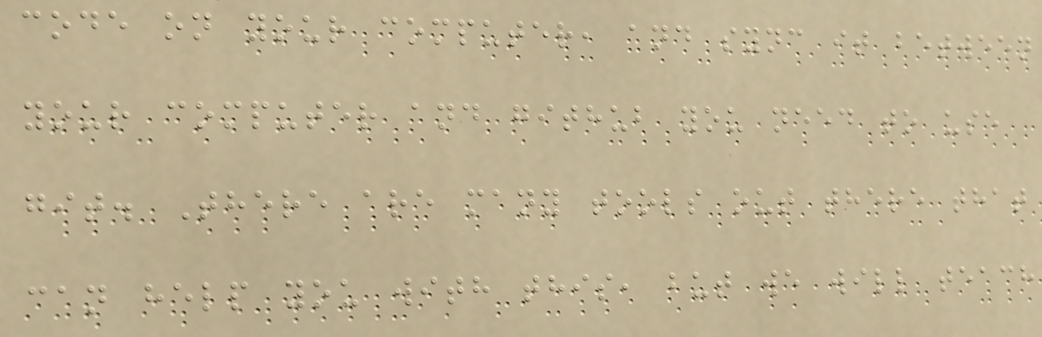code on your computer, and sync it between
your computer and github you need to use
git. There are many tools out there that
can help you with this, but we will teach
